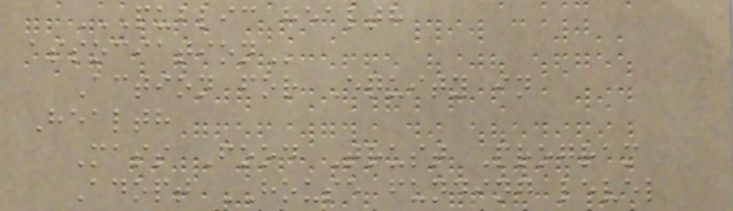PUBLIC HEALTH
ASSOCIATION
Action for Equity in
Health
Mass Food Trust Program
Adopt HOUSE funding level
